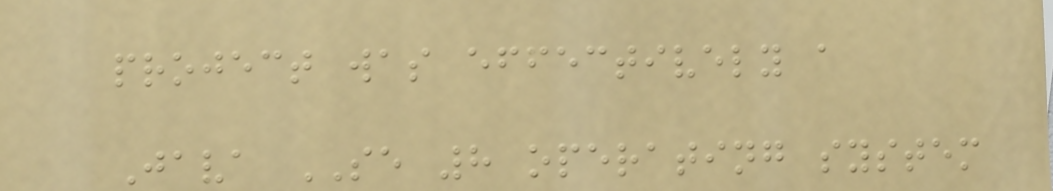project was effectively a
Java SE 8 operating system
